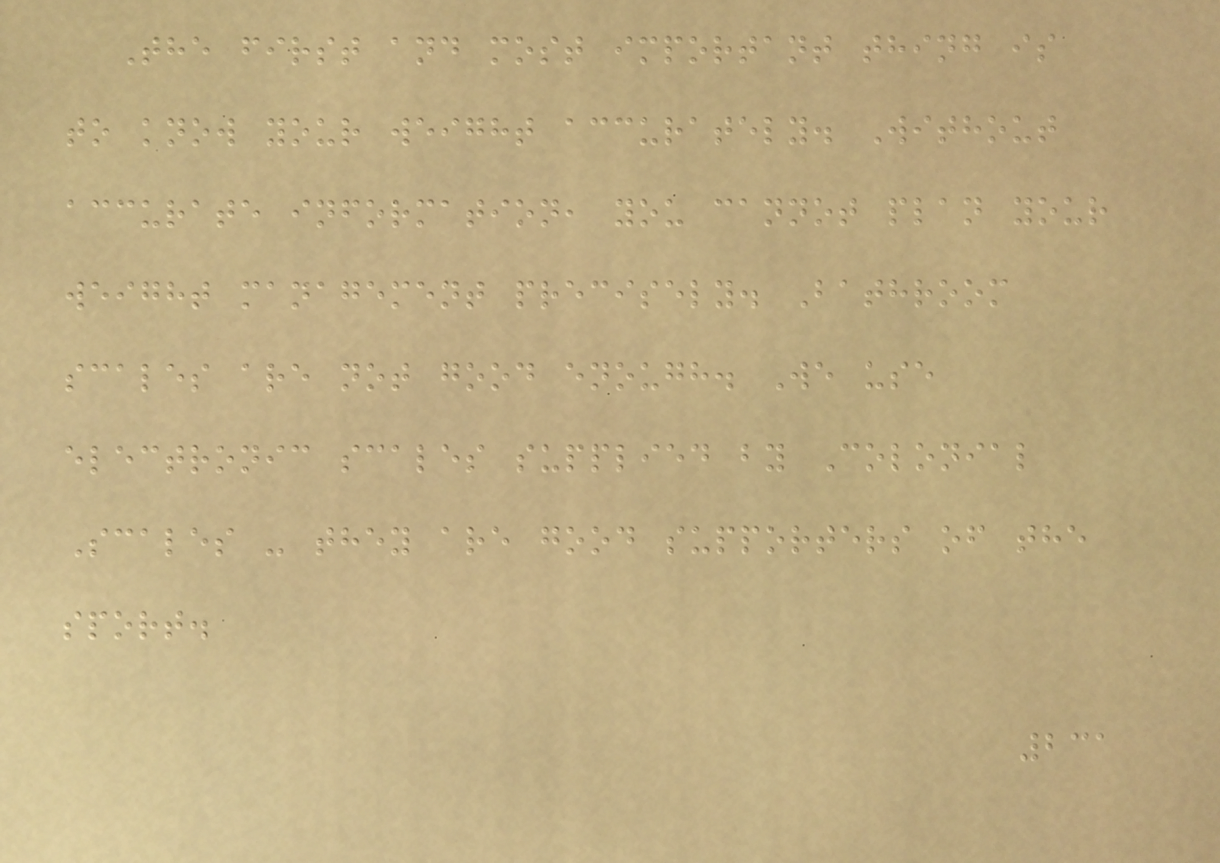The first and most important thing is
to know your weight accurately. Without
accurate information, you cannot plan your
weight management precisely. Bathroom
scales are not good enough. We use
electronic scales supplied by Colonial
Scales - they are good supporters of the
sport.
231
